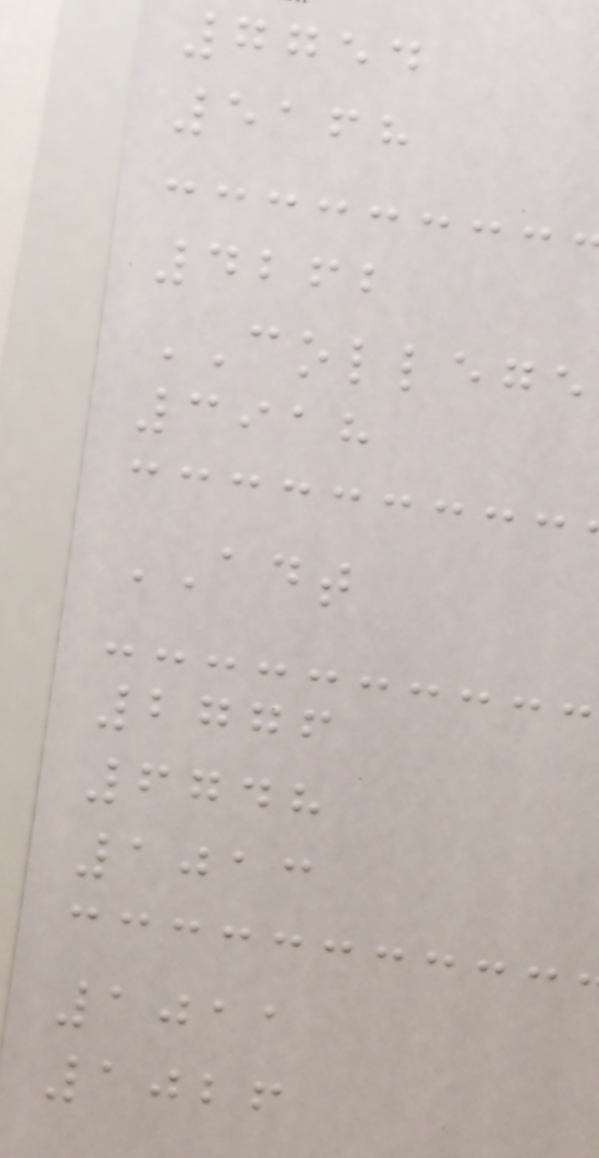7754
5168
4262
COLLEGE
3918
ADT
2776
6748
1013
1011
1026
